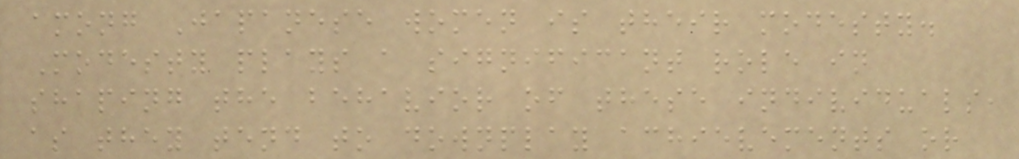among Japanese women is their modesty.
Modesty plays a significant role in
shaping the behavior of these individuals,
as they tend to downplay achievements or
